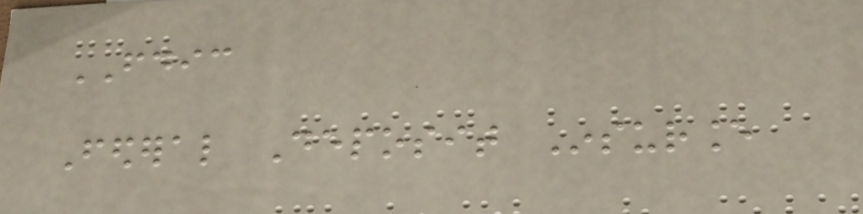FDIC
Federal Deposit Insurance
